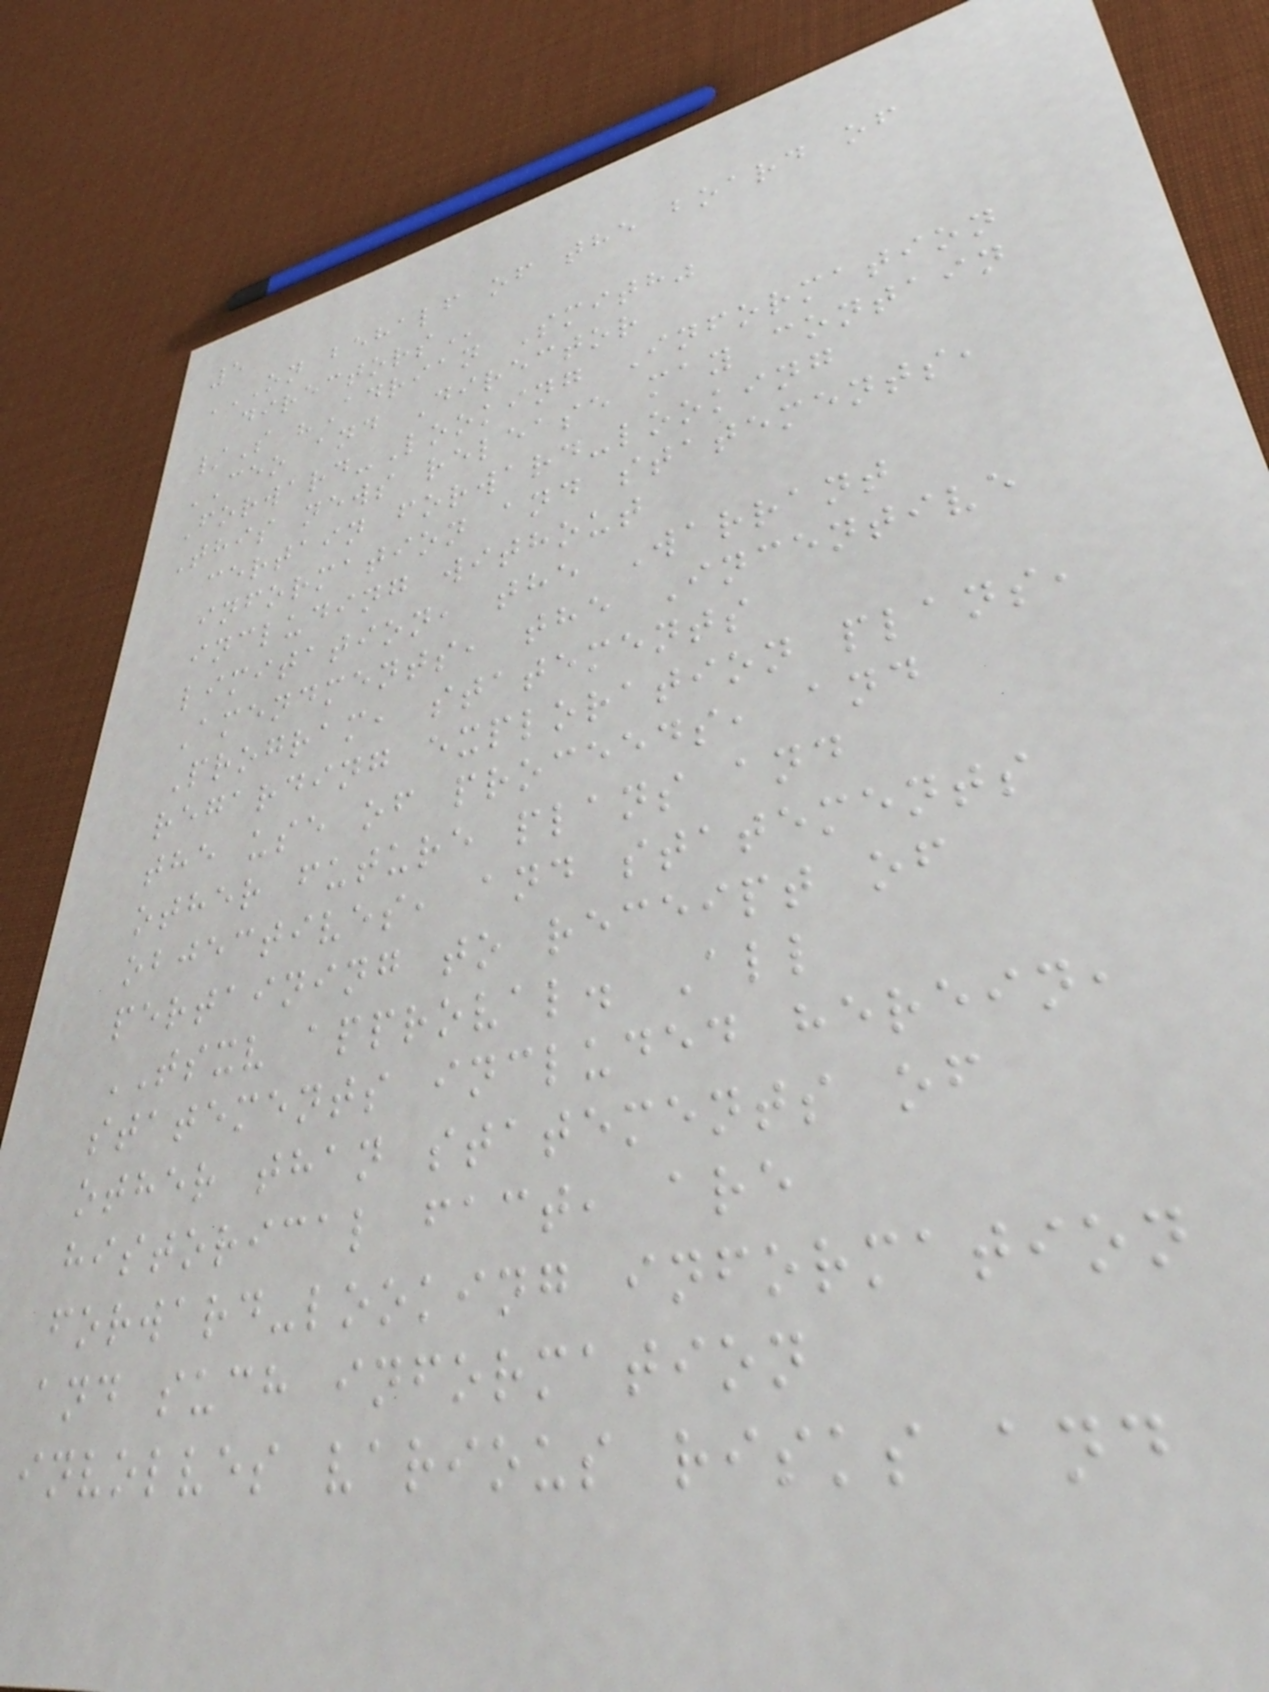5
ON BEHALF OF THE BOARD OF
/S "Adrian Smith"
CEO and Director
Forward-Looking Information
This news release may contain
certain forward-looking
information and statements,
including without
limitation, the Warrant
Amendments, the Incentive
Program, statements
regarding exploration plans,
the use of proceeds, and
other future plans and
objectives, and statements
pertaining to receipt of
TSXV approval. All
statements included herein,
other than statements of
historical fact, are
forward-looking information
and such information
involves various risks and
